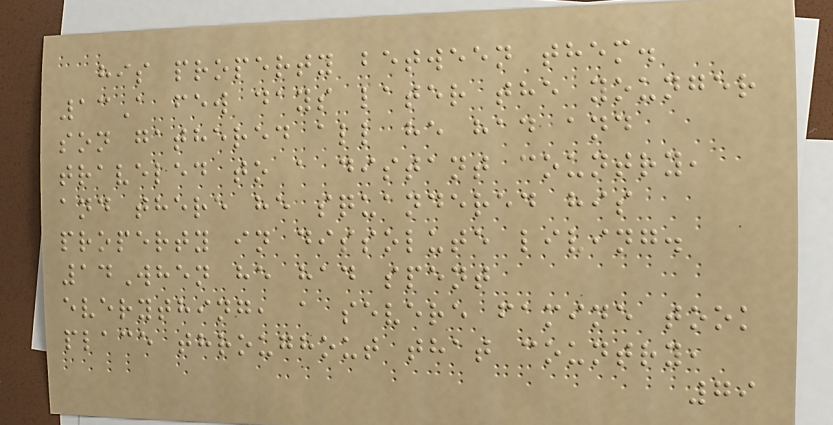his property between them.
13A few days later the younger
son gathered all he had and
traveled to a distant country,
and there he squandered his
property in dissolute living.
14When he had spent
everything, a severe famine took
place throughout that country,
79
